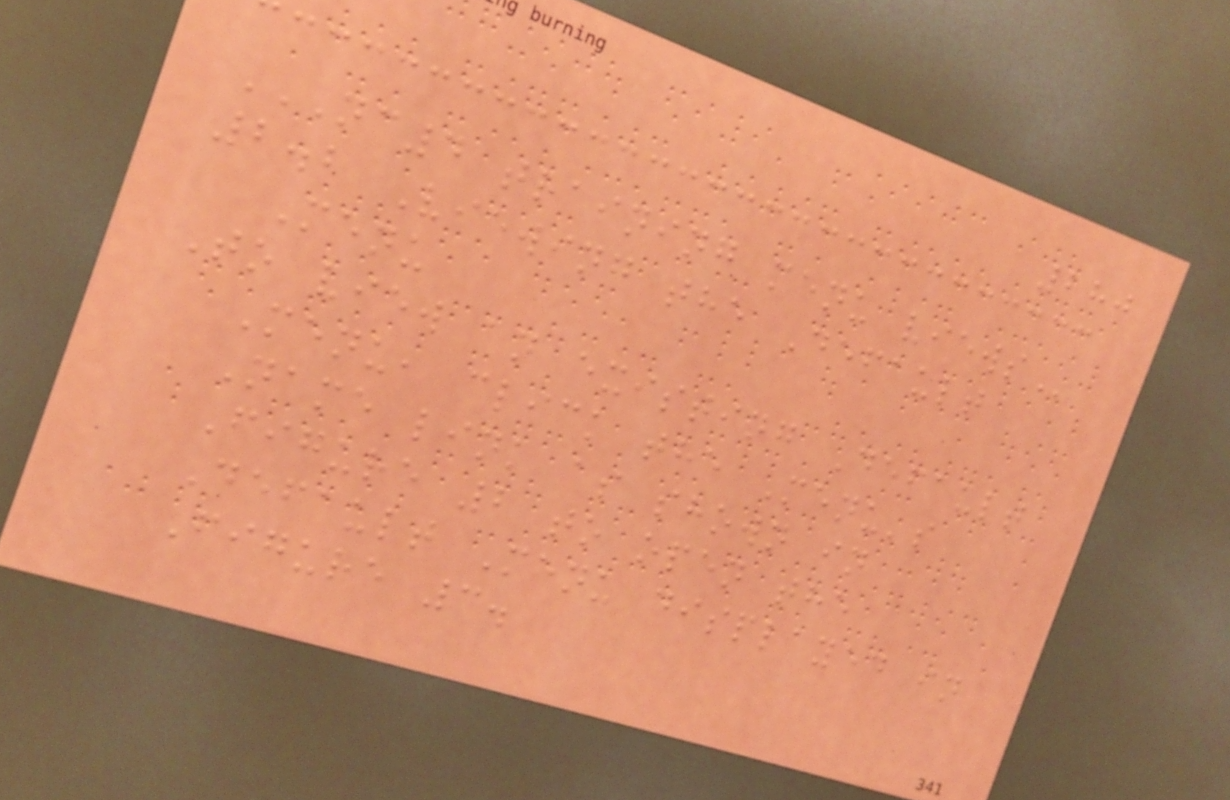280
NC4 TRAINING MENU VIEWS
2.2 Viewing the Default
Menu
To view an existing Default
Menu, click the Menu's
Name link as shown in
Figure 2 to open the
Default Menu displayed in
Figure 3.
